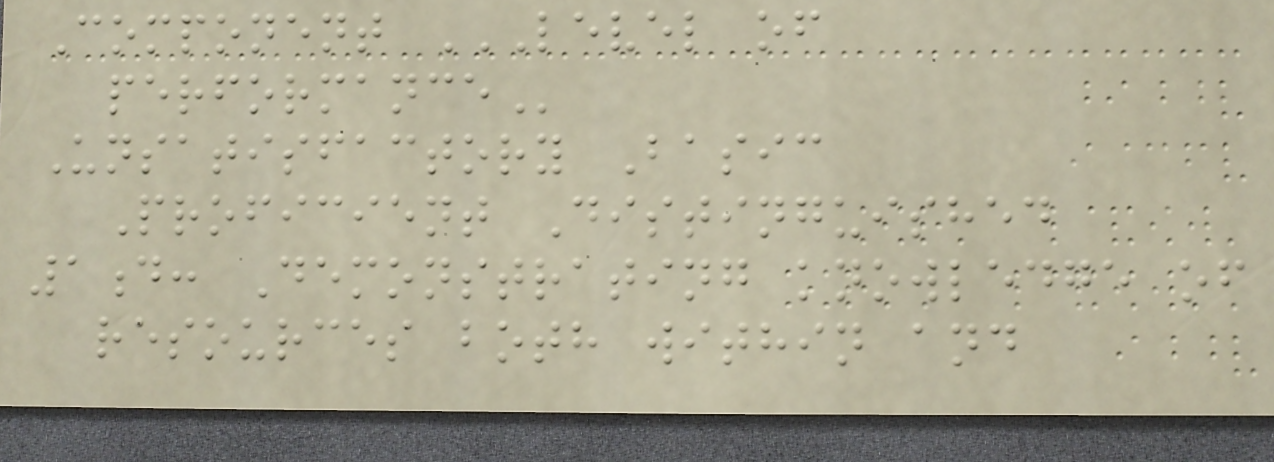Component LEVEL OF
PERFORMANCE
Unsatisfactory Basic
Proficient Distinguished
1d: Demonstrating knowledge of
resources both within and
